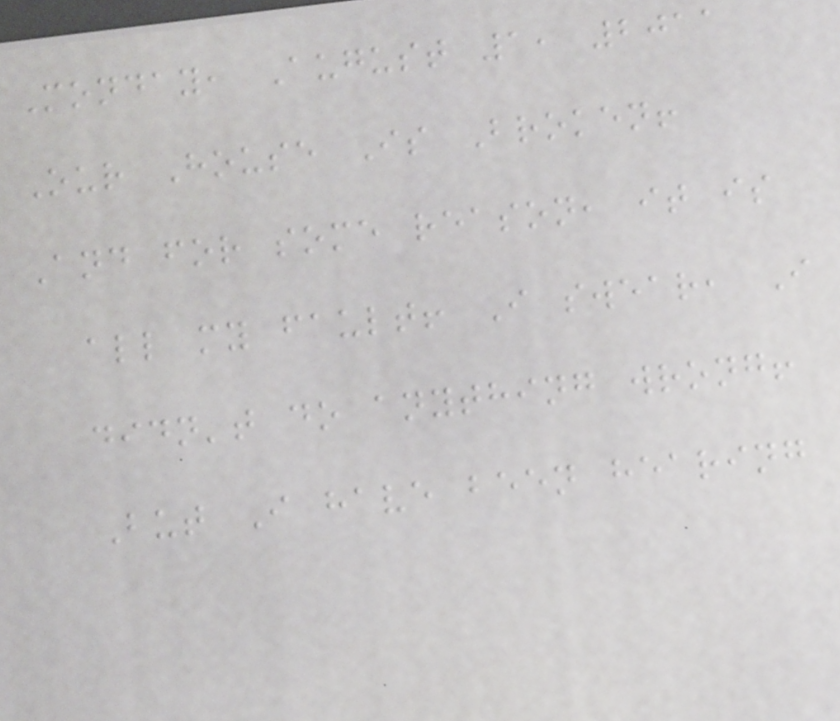Monday, August 1, 2011
Our House Is Broken!
And for some reason, it is
all my fault! I swear, I
didn't do anything wrong!
But I have been hearing
